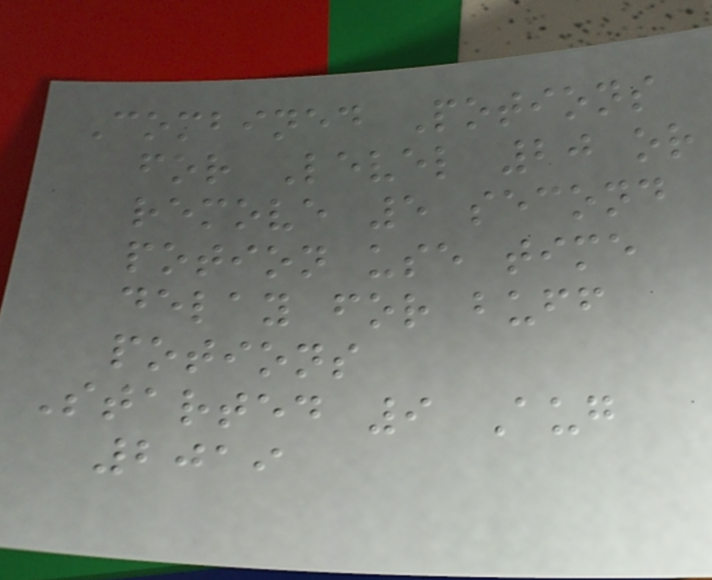Combined Potions
for Level 20 or
remove 5 second
potion use time
delay for buff
potions
Started 9 Aug
2019
